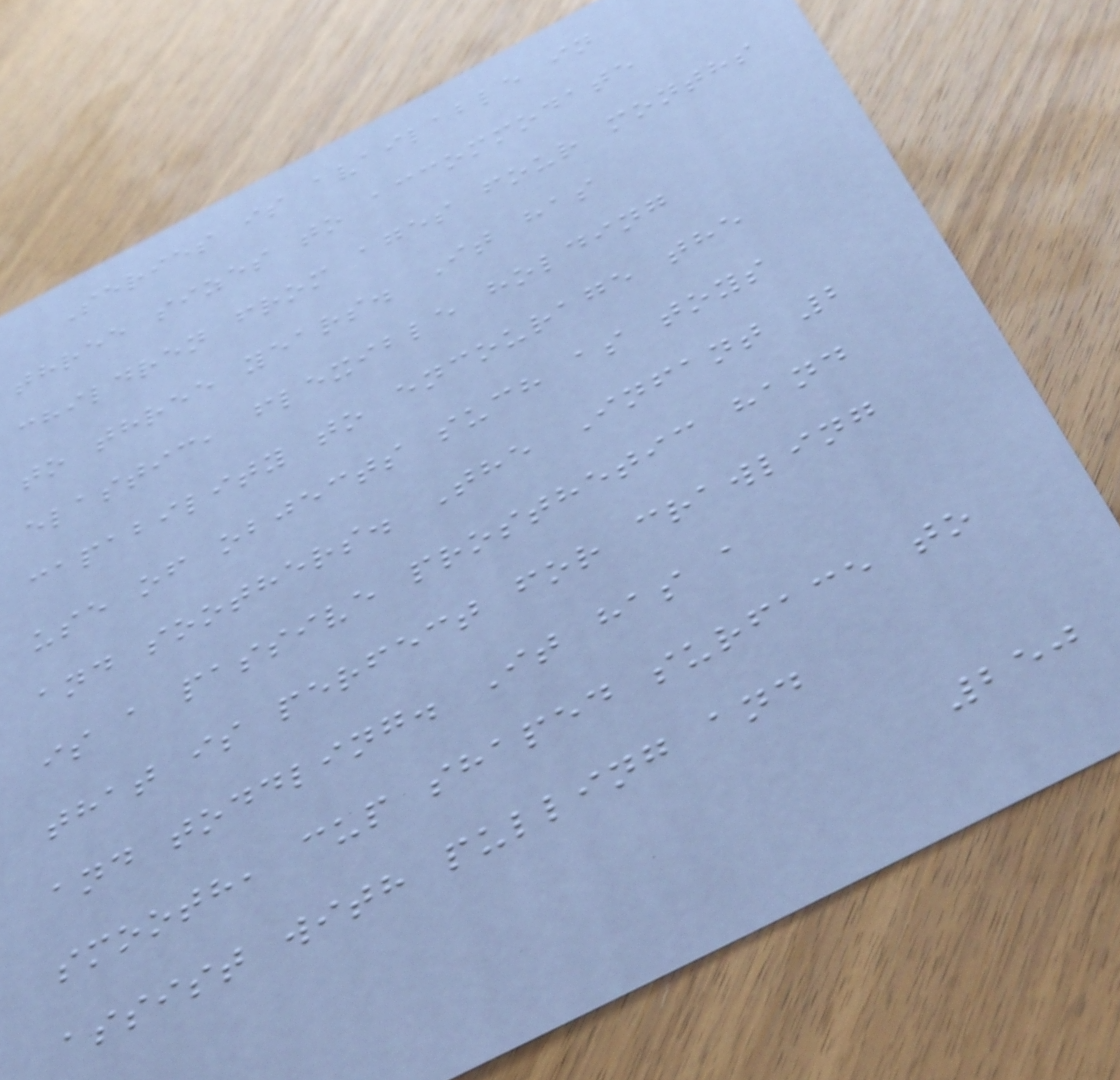Series is available in
three sizes to accommodate
children from ages four months
to three years. It has
elastic, flexible holding
capability to encourage the
use of objects such as toys
and soothers. The Infant 2
is a passive prosthetic hand
that is perfect for crawling
and toddling. It has a
smooth, cup shaped surface to
assist with pulling and
250
